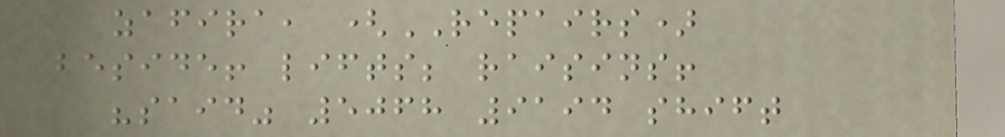zafira, (REPAIRS)
beside! lifts; raisins!
"said" 5068 9194 shift
